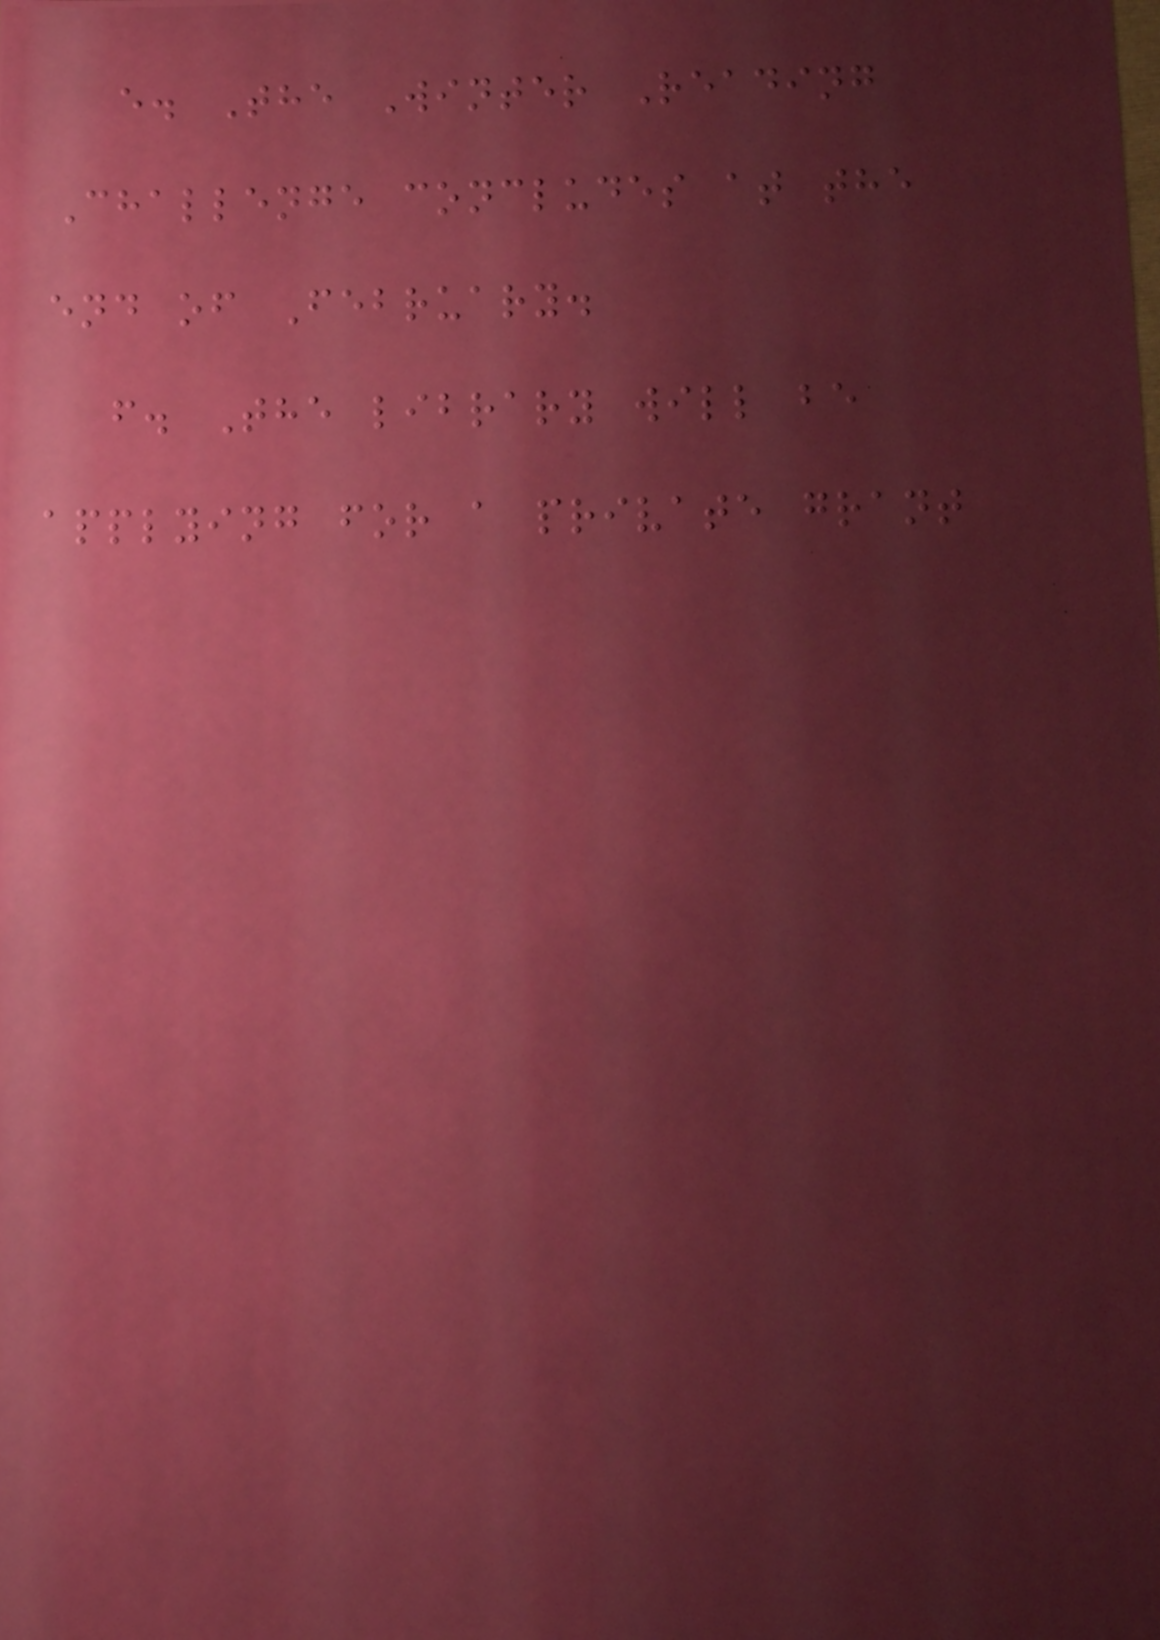e. The Winter Reading
Challenge concludes at the
end of February.
f. The library will be
applying for a private grant
